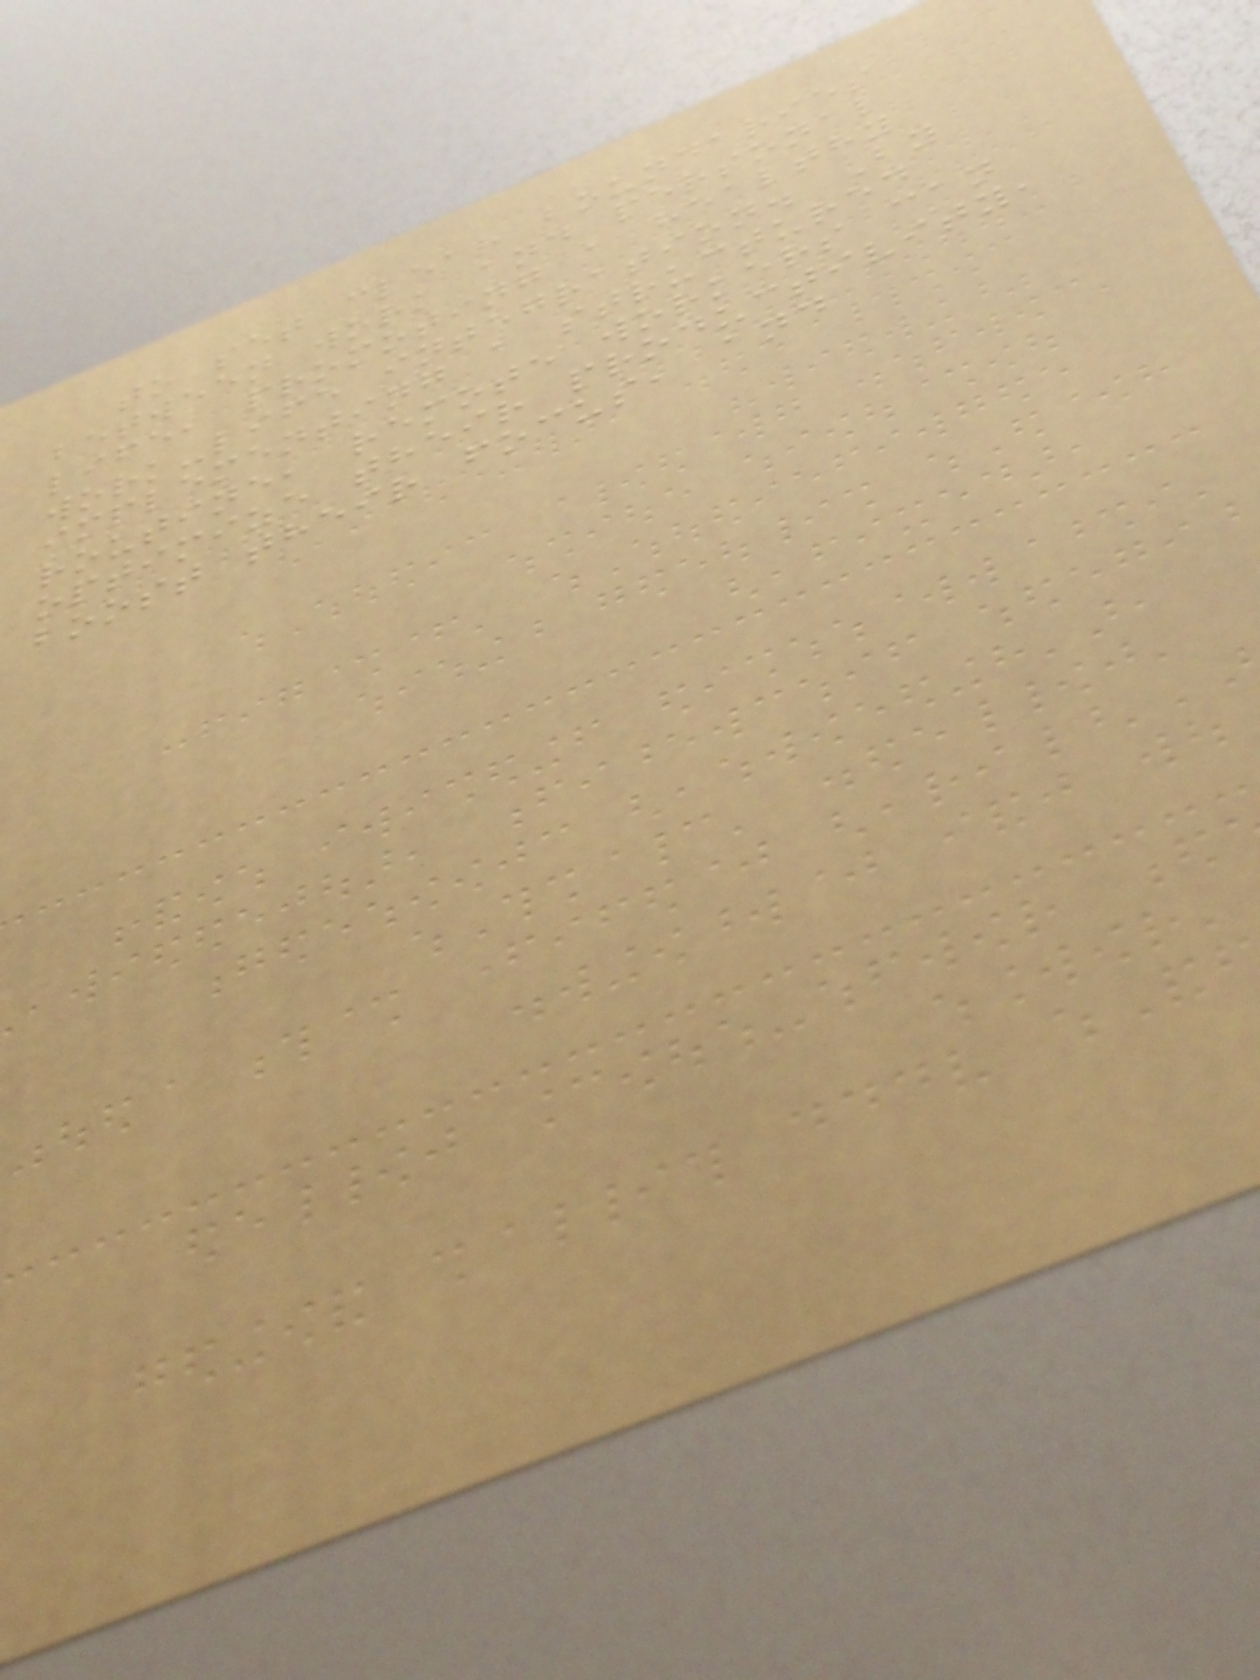to set clear boundaries
between work and personal
life, promoting a healthy
work-life integration. By
implementing a structured
routine, remote workers can
optimize their productivity,
boost their focus, and
